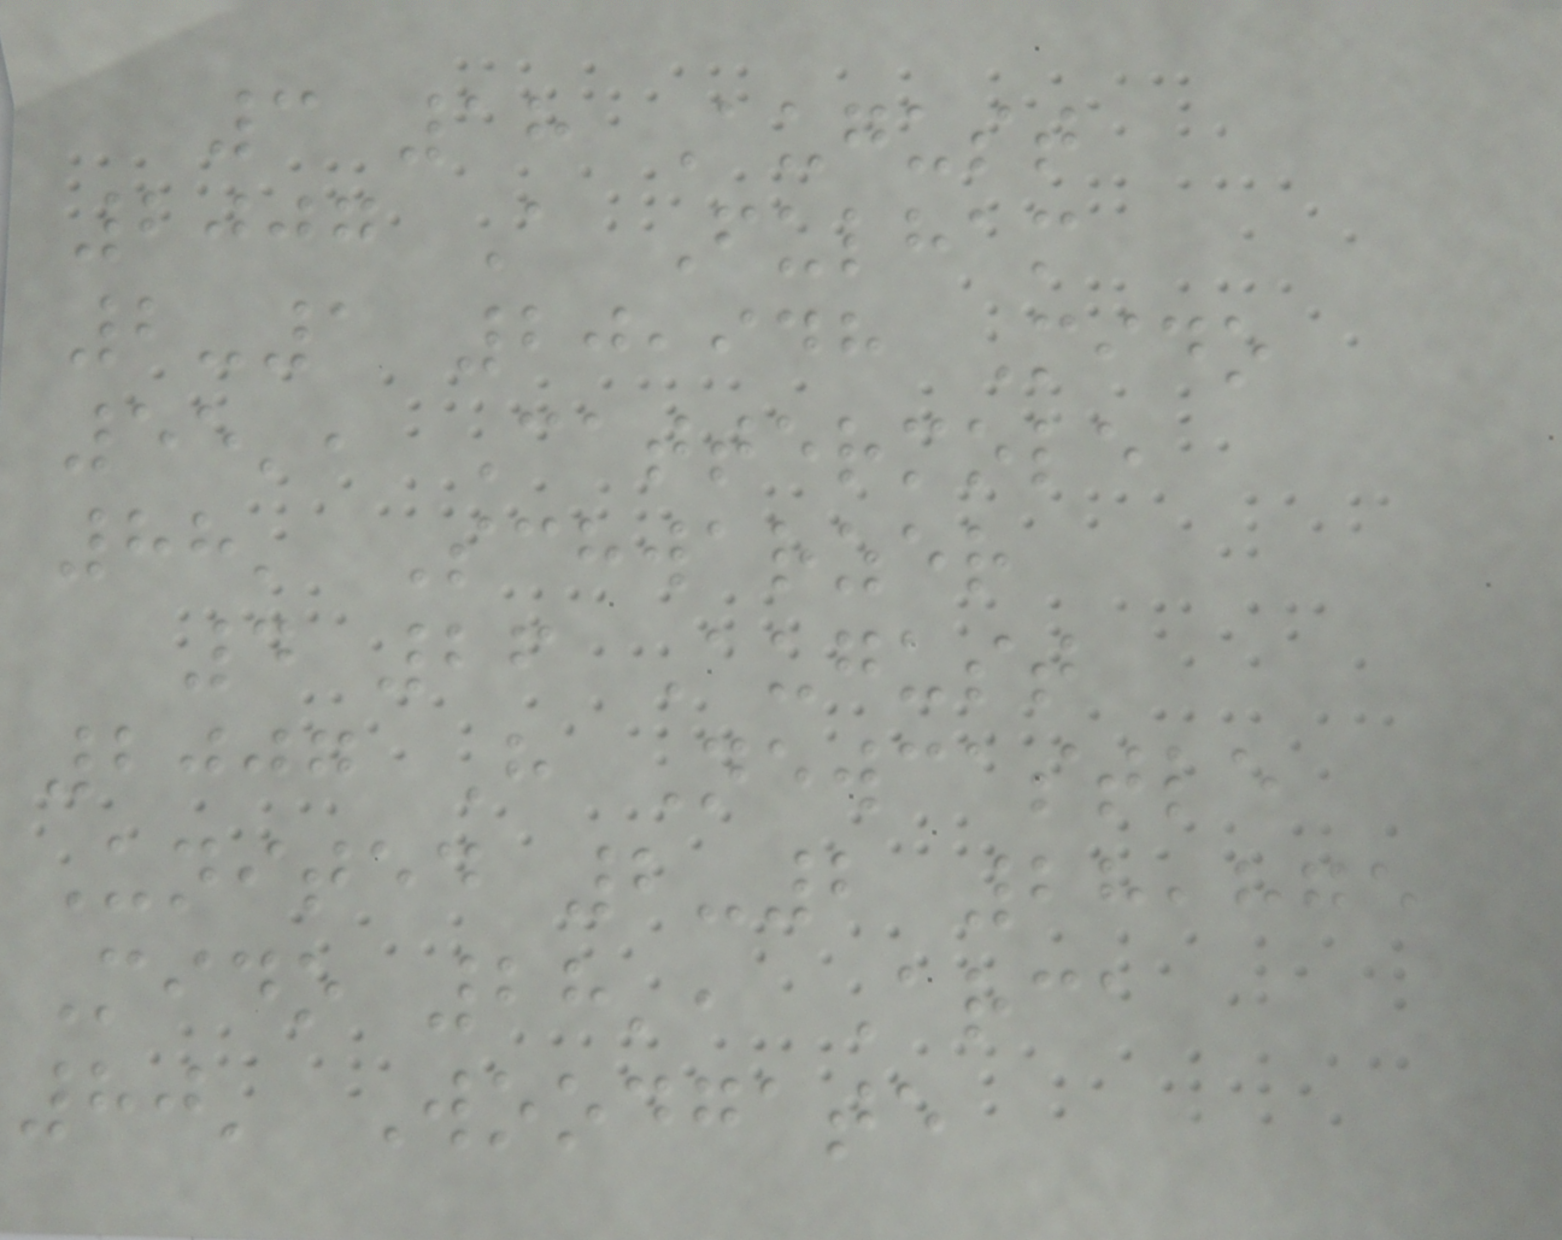3 18 August
2007 A Fulham
2-1 20,948 Mido
55', Cattermole
88' Schwarzer
4 26 August
2007 H Newcastle
United 2-2 28,875
Mido 28', Arca
80' Woodgate
